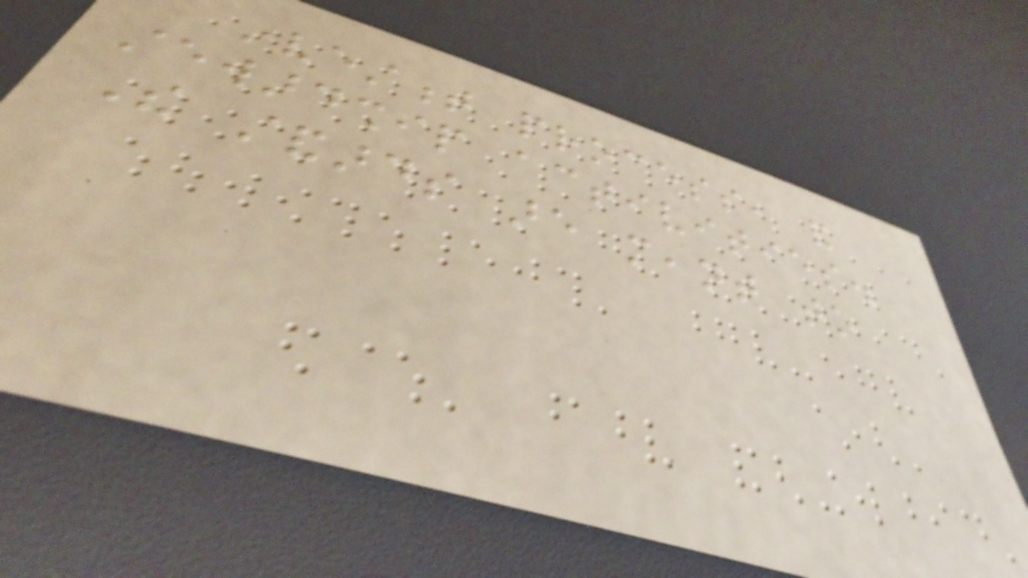investment process, and
stewardship activities.
The standards are meant to
